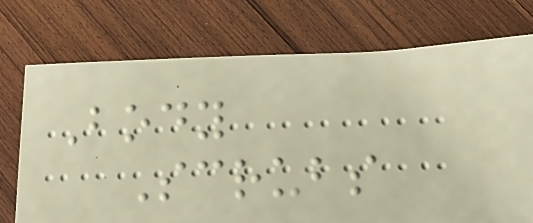Body
Scrubs
